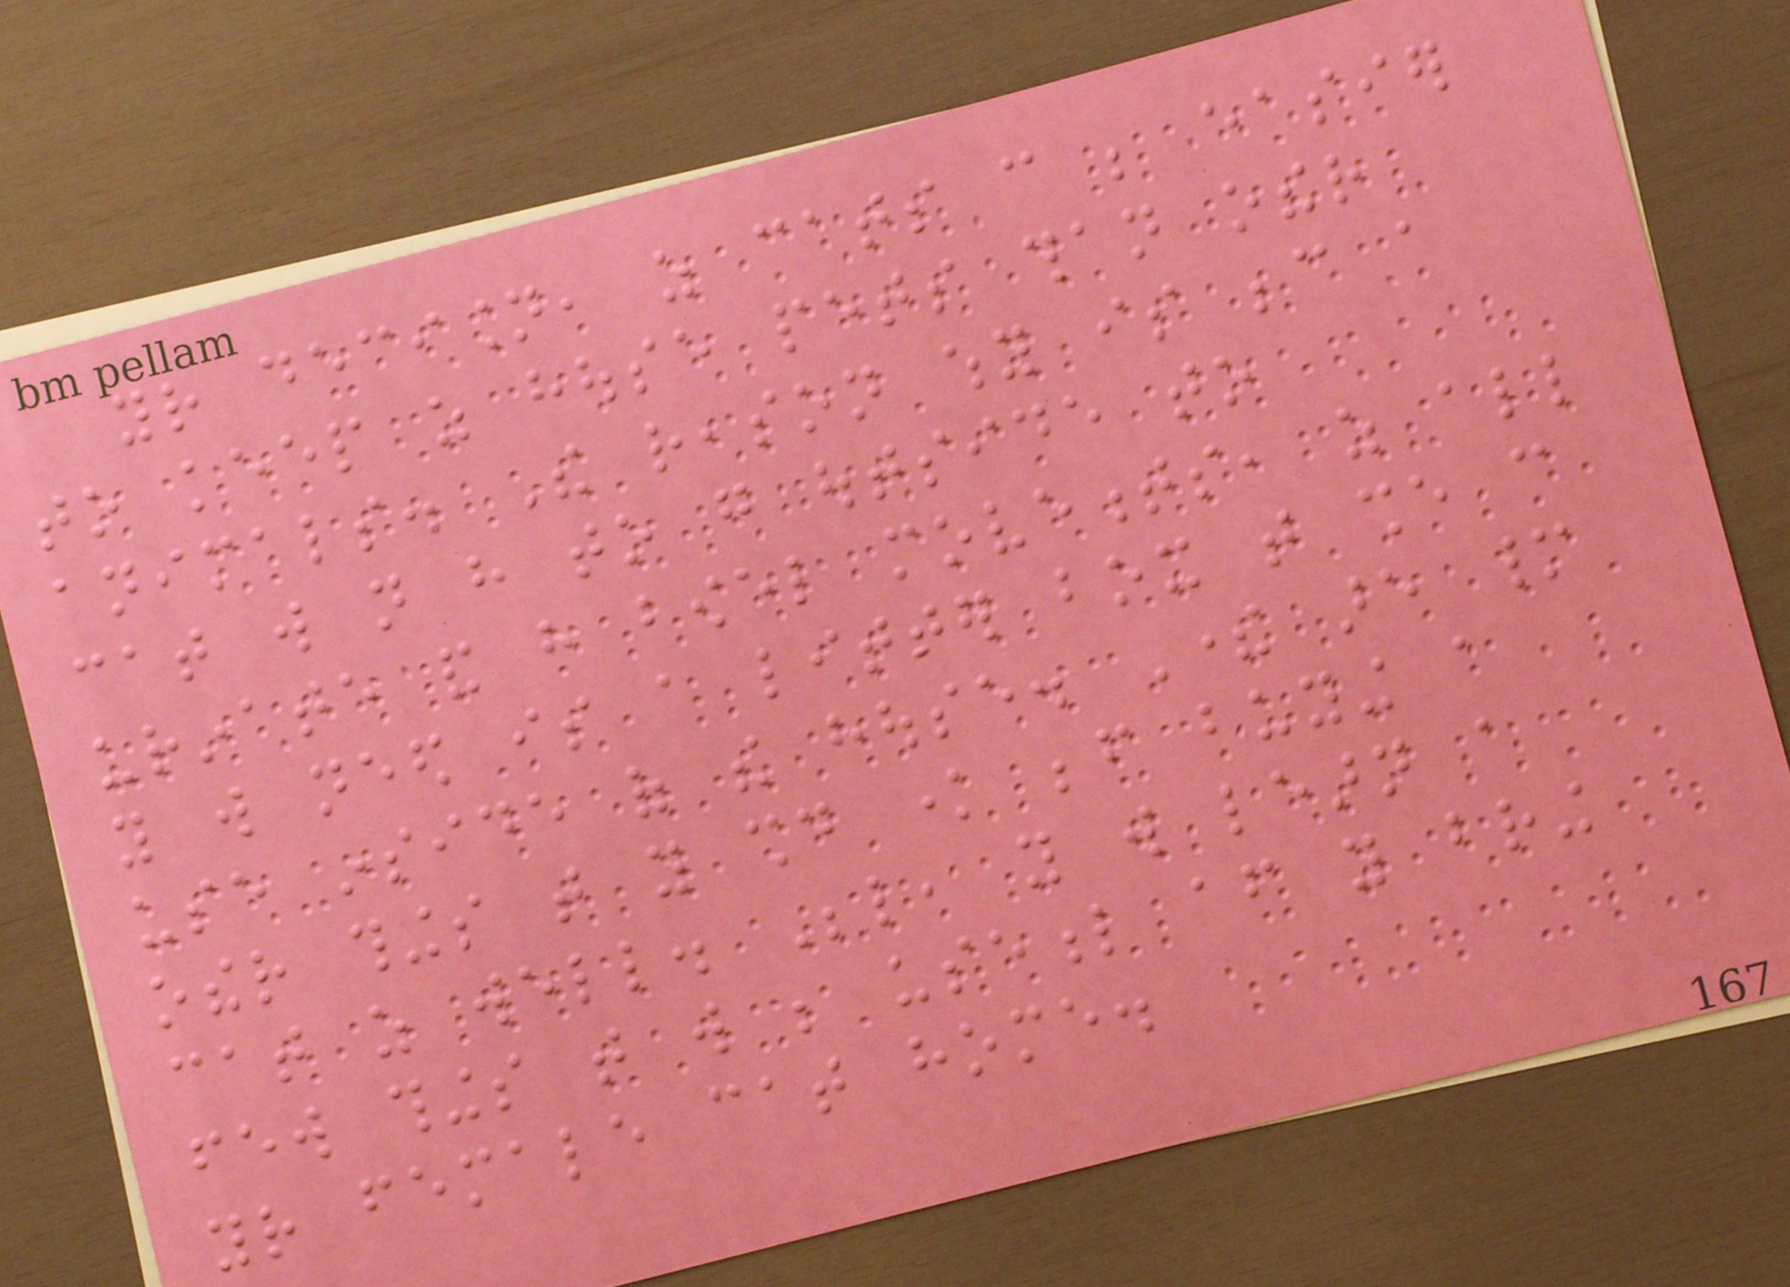your decision, as cats can be easier
to keep as house pets than other
animals. The reason why is because a
cat will not have to go outside to
urinate and have bowel movements, as all
you will need is a litter box that she can
use inside of the house. There are many
other things that you should know before buying a
cat as well. Below, you will learn a
few things that will be useful after you bring
your female cat home.
